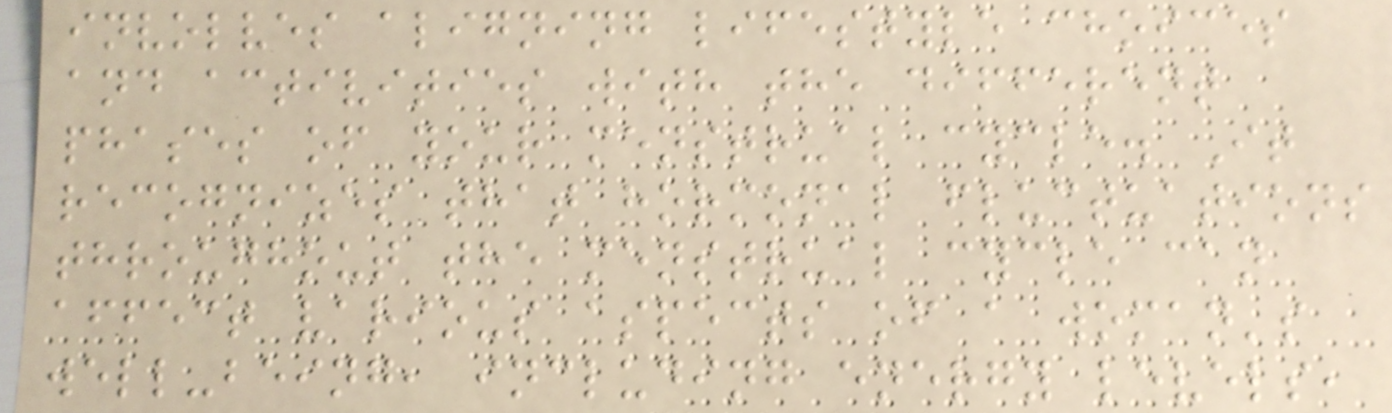involves aligning lifestyle choices
and activities with the different
phases of your menstrual cycle. It
recognizes that hormonal fluctuations
throughout the menstrual cycle can
affect various aspects of a woman's
well-being, including energy levels,
